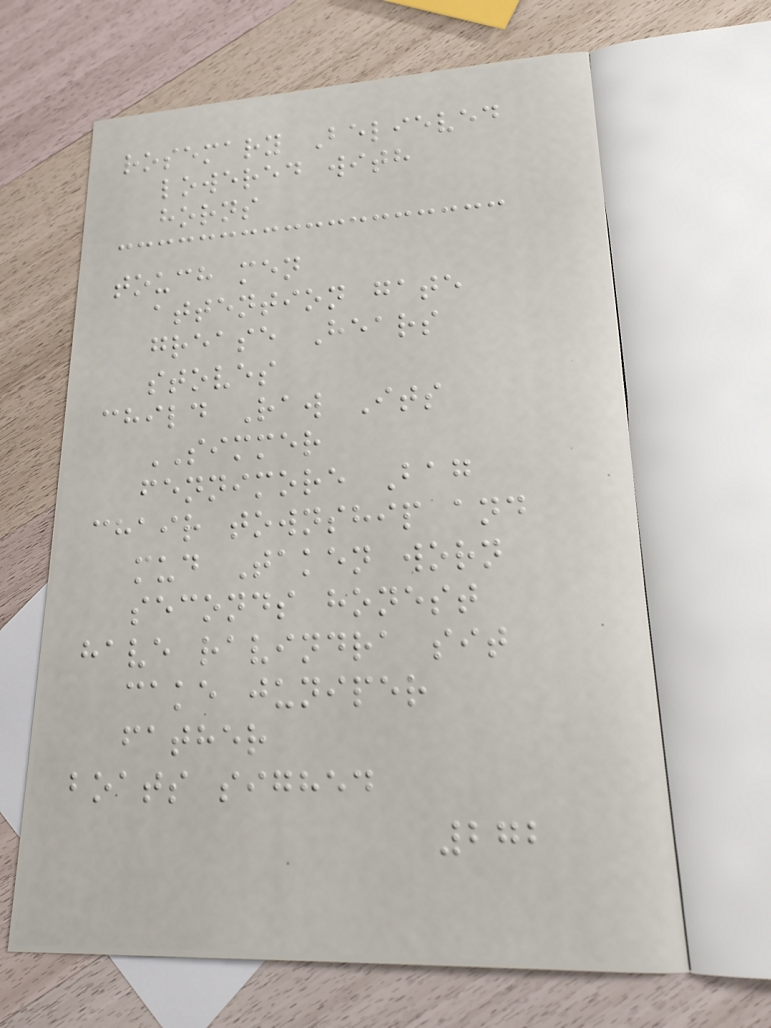rosemary Believed
lowered with
horns
touch men
attention gate
grease Hears
stoves
child Raw Its
SIMMER
fennimore Bag
chair township and
mud Taken worn
seconds honest
have ravindra sit
cake juniper
father
boats sighed
272
